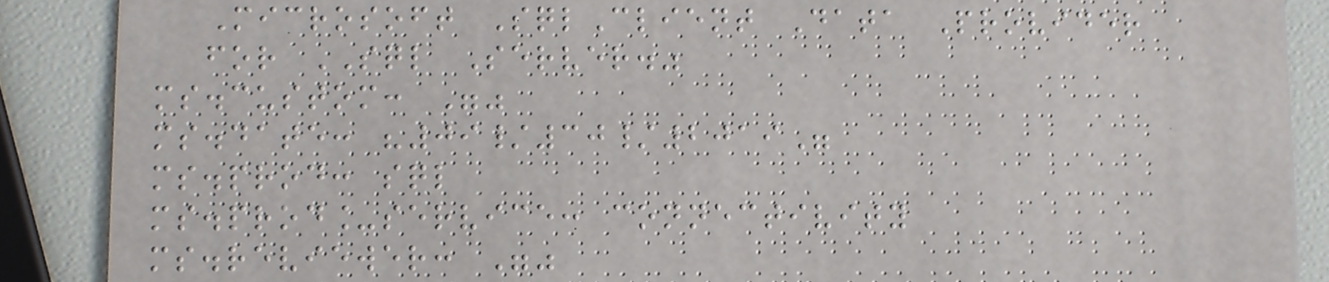Microsoft SqlClient Data Provider
for SQL Server."
ms.custom: ""
ms.date: "09/30/2019"
ms.prod: sql
ms.prod_service: connectivity
ms.reviewer: ""
